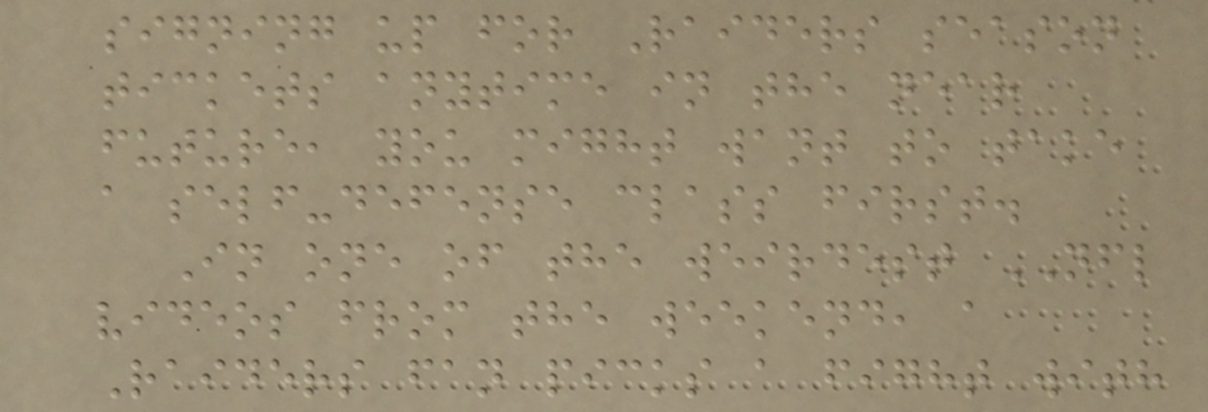signing up for Raiders season
tickets anytime in the near
future, you might want to take
a self-defense class first.
In one of the weirdest NFL
videos from the weekend, a
Raiders fan picks a fight with
